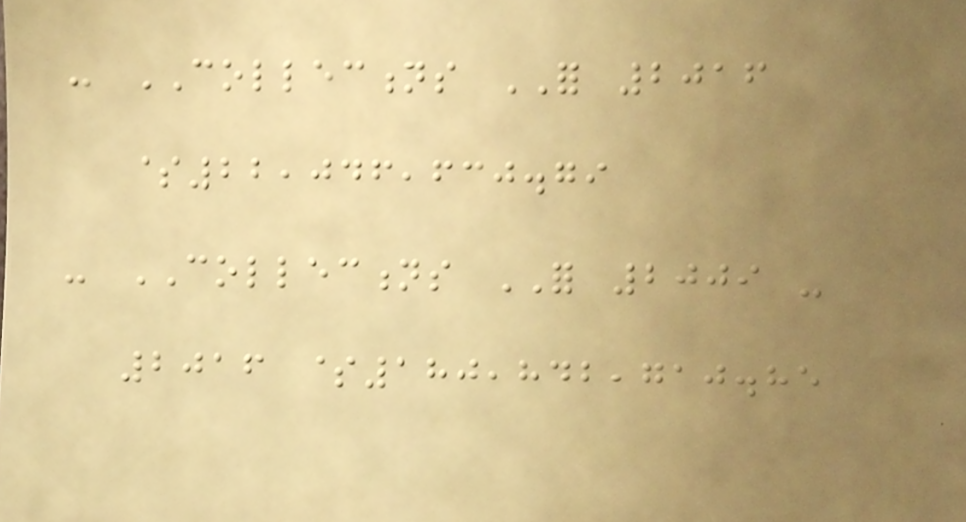- COLLECTIONS FOR 2016
$22,046,630.79
- COLLECTIONS FOR 2009 -
2016 $180,842,710.85
